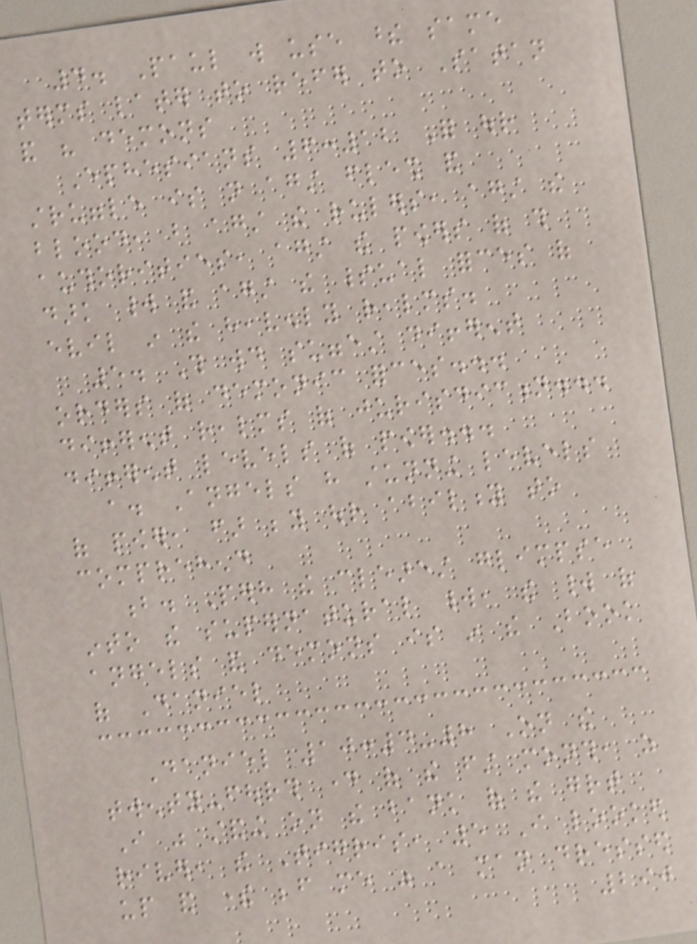4. Paul will use these same
terms later to refer to Satan
and his demons
Ephesians 6:12 For our
struggle is not against flesh and
blood, but against the rulers, against the
authorities, against the powers of this
dark world and against the spiritual forces of
evil in the heavenly realms.
5. This would suggest different
orders of demonic forces...
different realms of jurisdiction...
different levels of power...
a. Angels have stunning levels
of power, far beyond our ability to
comprehend
b. Perhaps the clearest glimpse
into the supernatural world, the world of
angels and demons is in the Book
of Daniel
Daniel 10:4-8 On the
twenty-fourth day of the first month, as
I was standing on the bank of the great
river, the Tigris, 5 I looked
up and there before me was a man dressed
290
